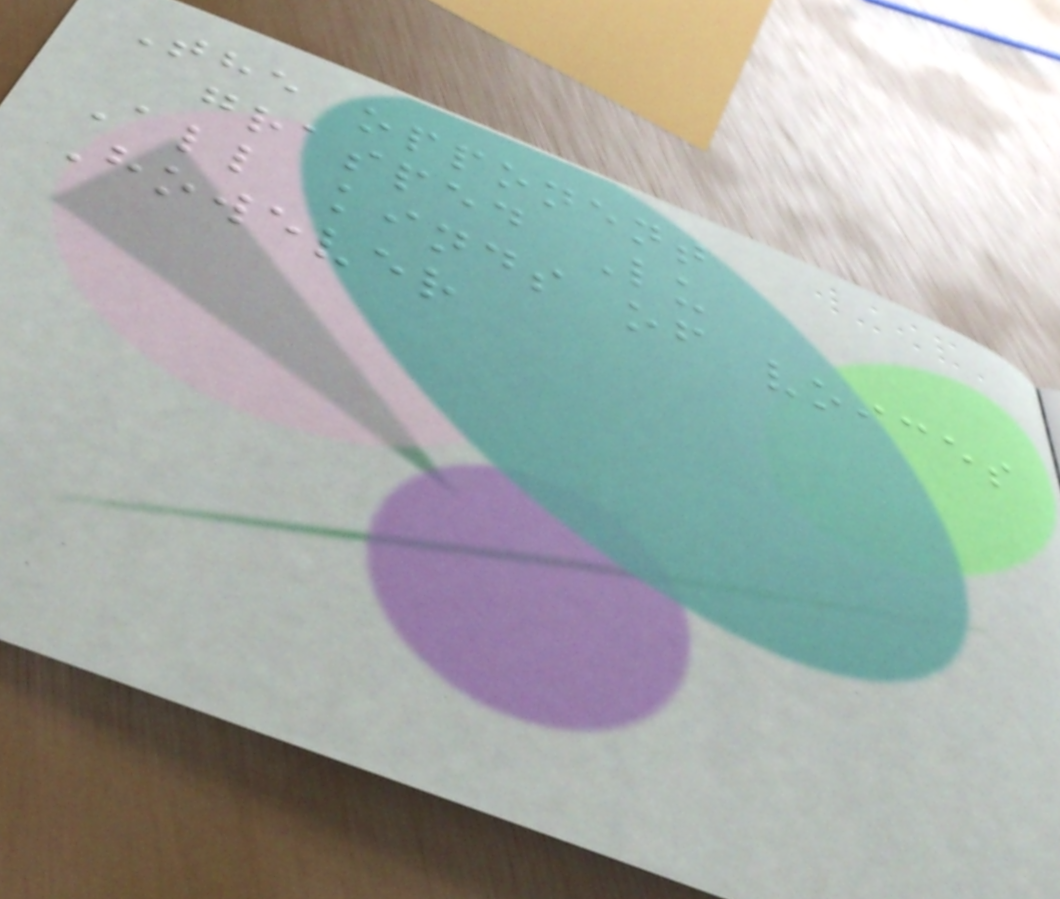The opponent
grasped Lu
All kinds of voices
However
